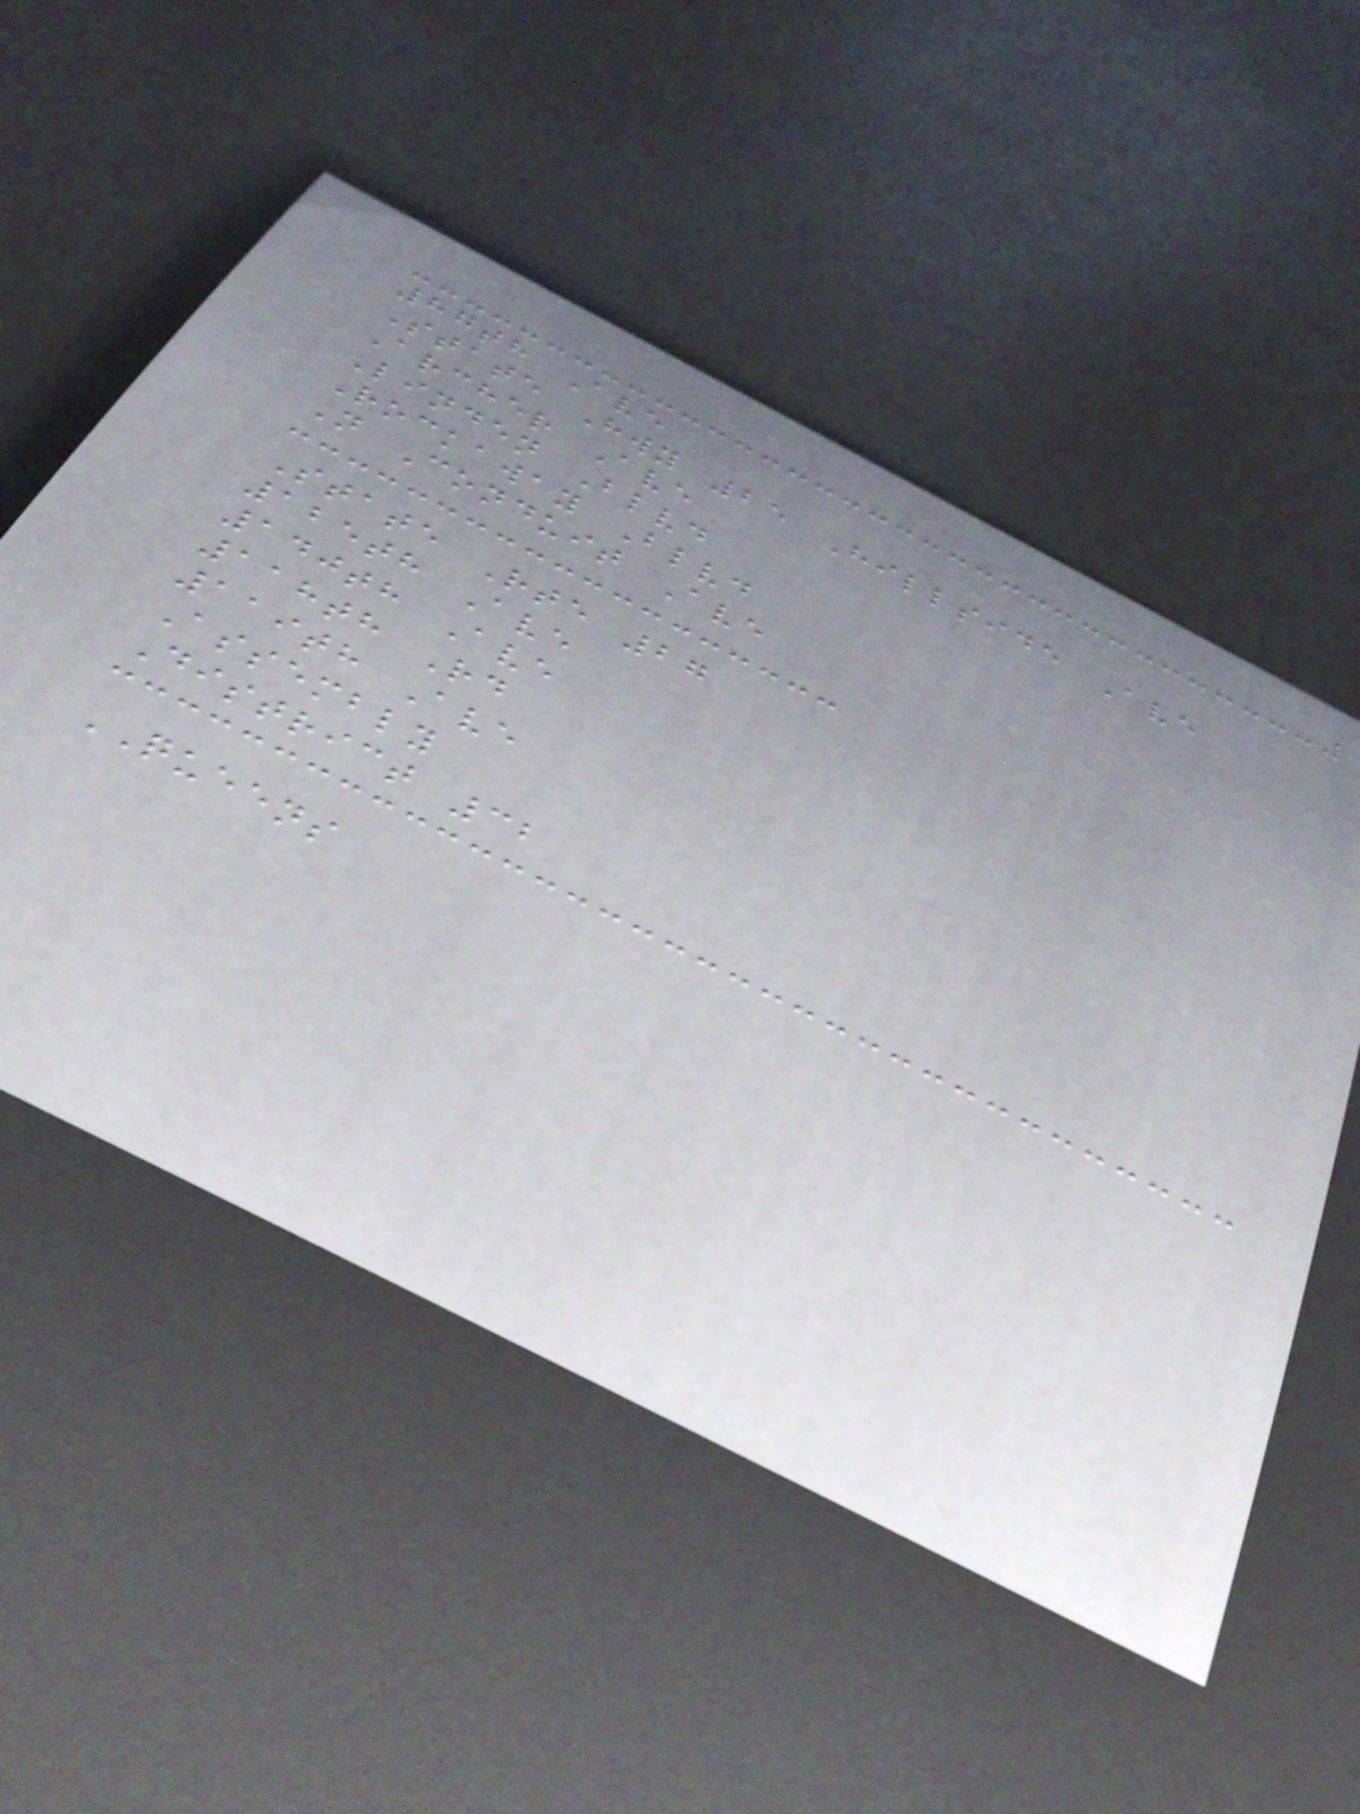87th Ave
State Hwy 25 Hillside Ave
Archer Ave
Linden Blvd
Rockaway Blvd
N Conduit Ave
State Rte 27
125th Ave
140th Ave
118th Rd
119th Ave
Assembly
District 32
QUEENS
